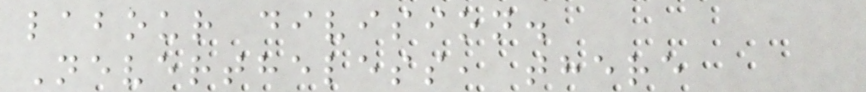labour division.
Nevertheless, there
